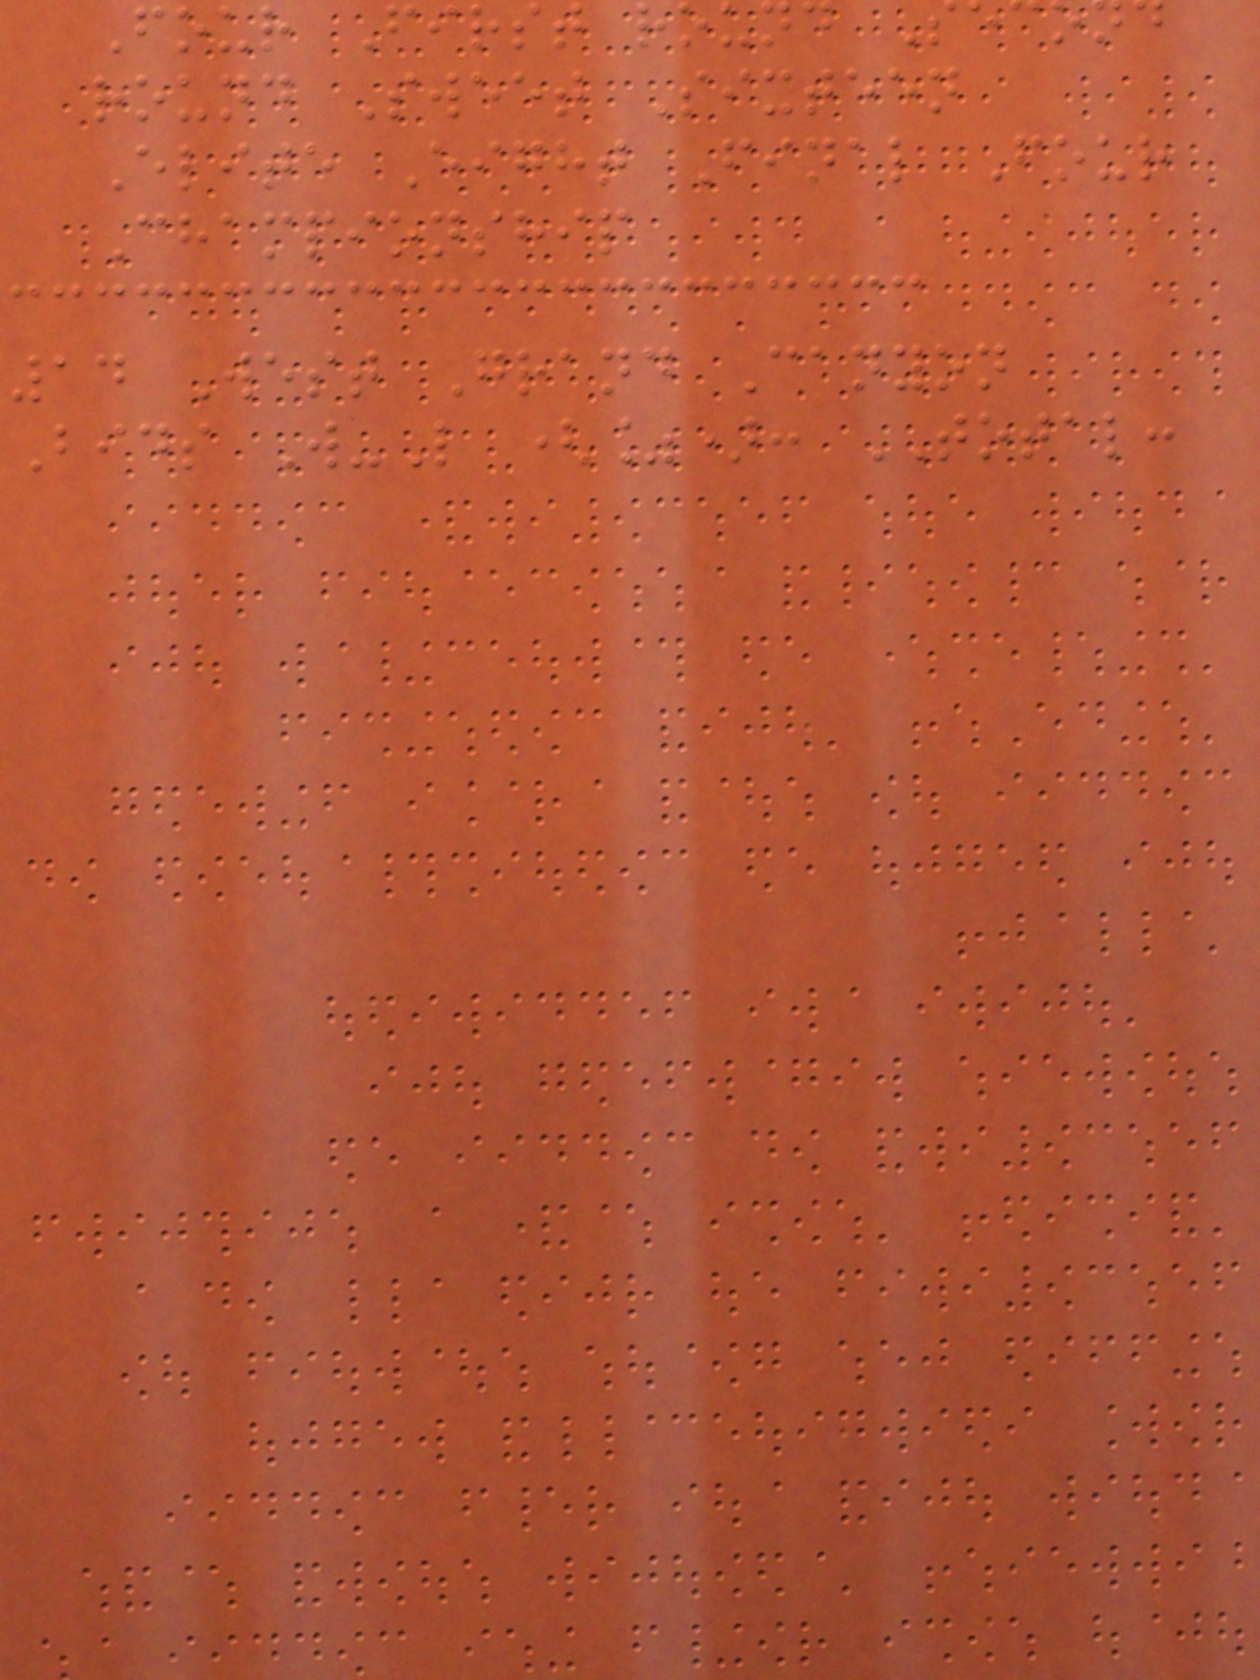Four First ro
round Sweet Sixteen
Elite Eight Final Four
Championship
14 West Grand Canyon
Bids W-L (%): TOTAL:
